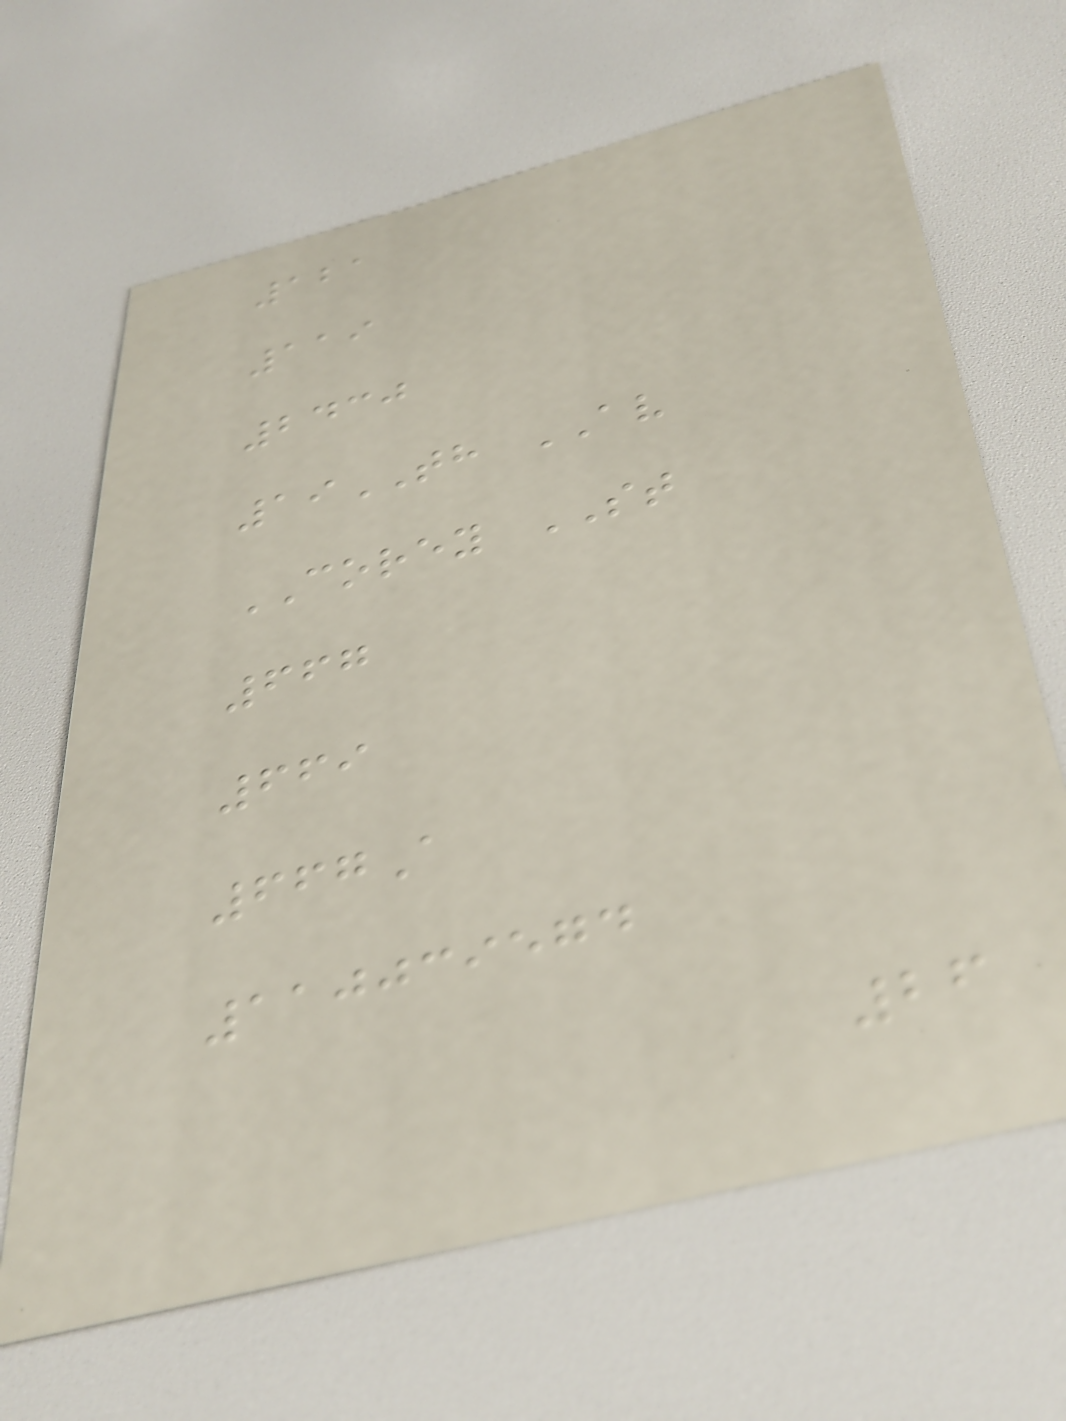121
119
2430
19TH AV
COREY ST
667
669
667A
110039574
26
